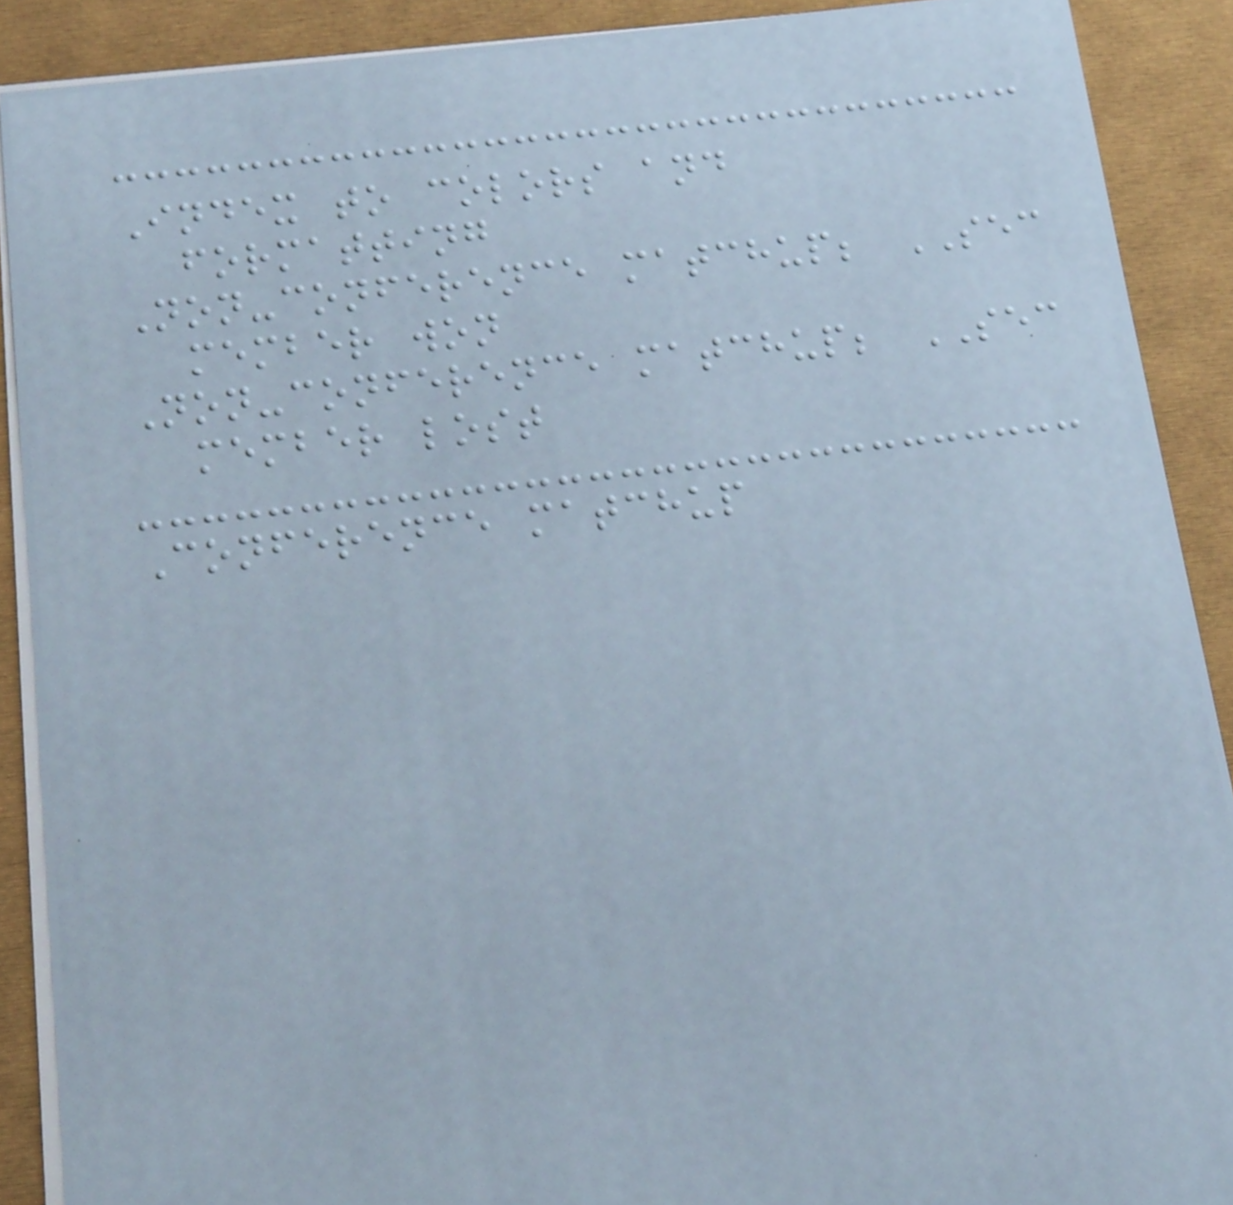Index to colors and
formatting
Non-conference matchup; SEC
member won
Non-conference matchup; SEC
member lost
Conference matchup
